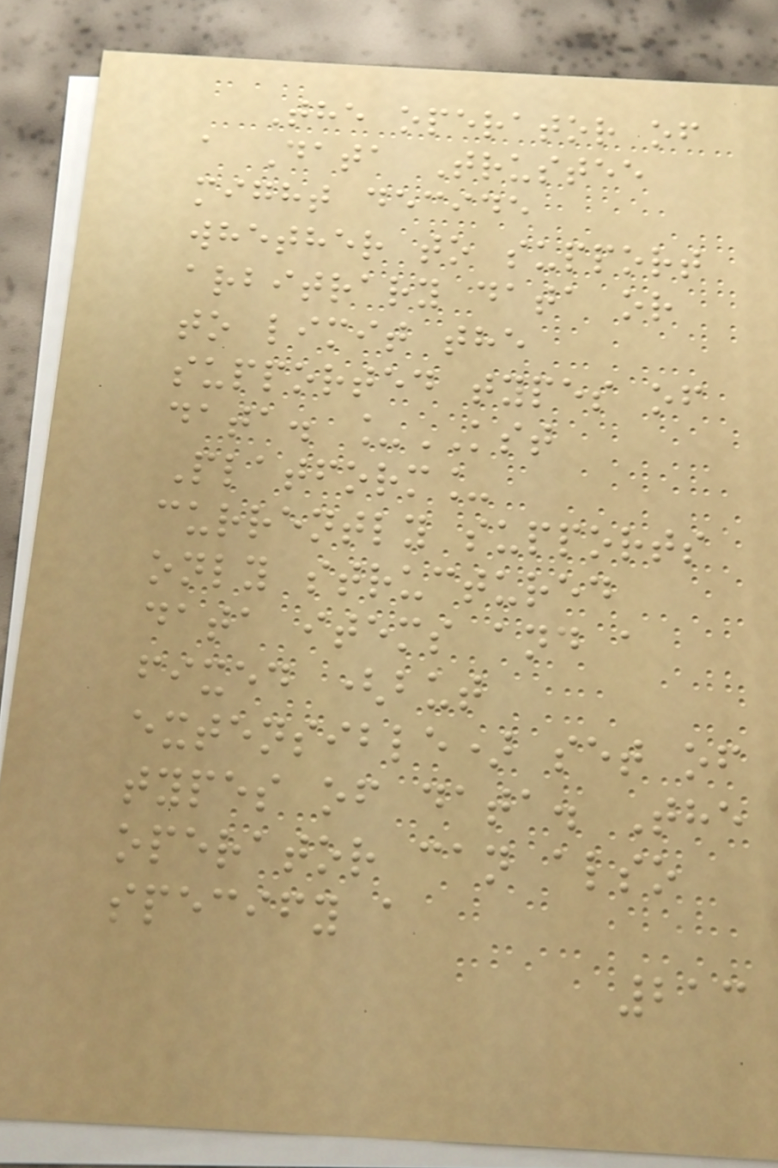The operator of
a Data Trustee
might decide
whether to support
arbitrary data or
to limit the
supported types of
data. _KST
Platform_
currently supports
only structured
data items and a
fixed (but
extensible) set of
types of data. The
operator can also
specify a
213
